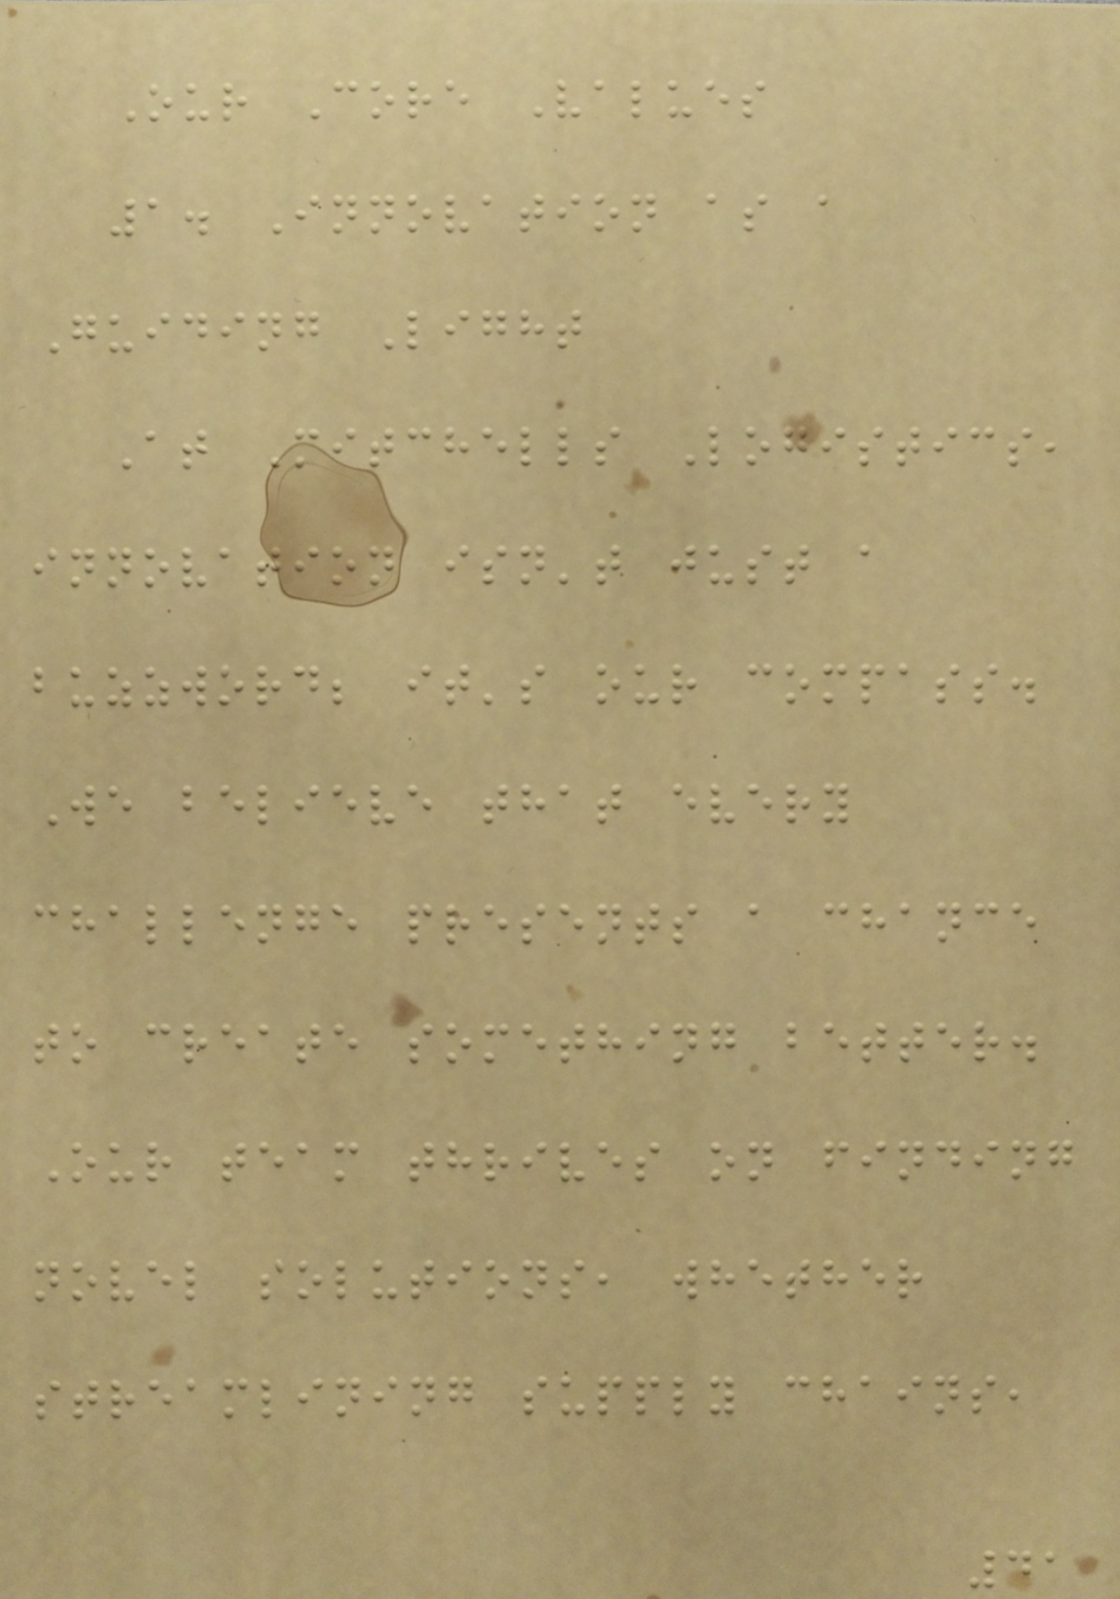Our Core Values
1. Innovation as a
Guiding Light
At Mitchells Logistics,
innovation isn't just a
buzzword; it's our compass.
We believe that every
challenge presents a chance
to create something better.
Our team thrives on finding
novel solutions, whether
streamlining supply chains,
41
